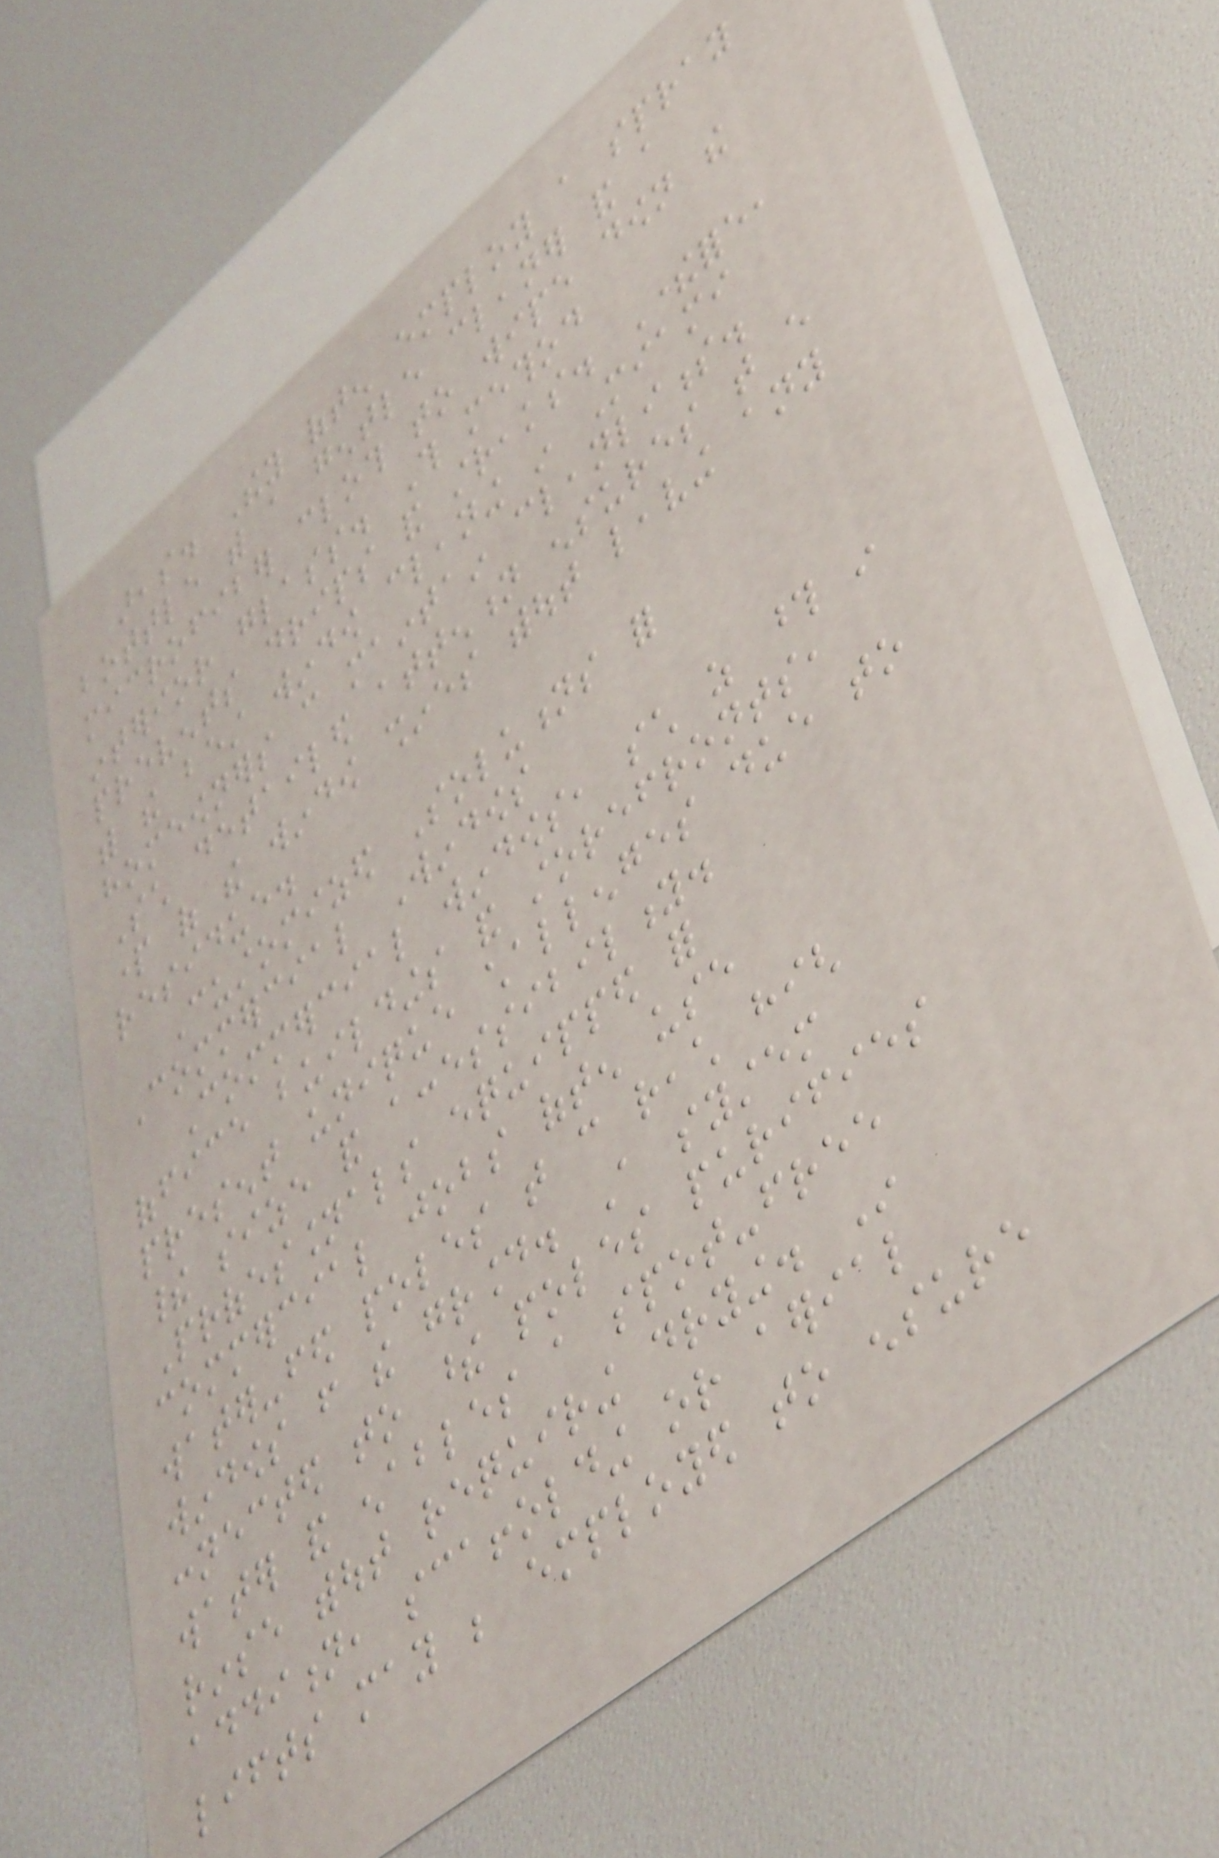areas. They often employ a spray
bottle with a gentle cleaner and a
microfiber cloth to wipe down the
interior glass. This method
prevents drips and streaks. Therefore,
with the best window cleaning in Miami
homeowners can maintain cleanliness.
Such detailed attention ensures that every
part of the window shines without leaving any
residue.
Customized Solutions for
Commercial Windows
Commercial windows, such as those in
office buildings and storefronts,
present unique challenges due to
their size and accessibility.
Professionals equipped for
commercial jobs often use
water-fed poles that can reach high
windows from the ground. A system
connected to these poles purifies
water and enables a spot-free
rinse without requiring drying. In
addition, scaffolding or aerial
lifts may be employed to ensure
